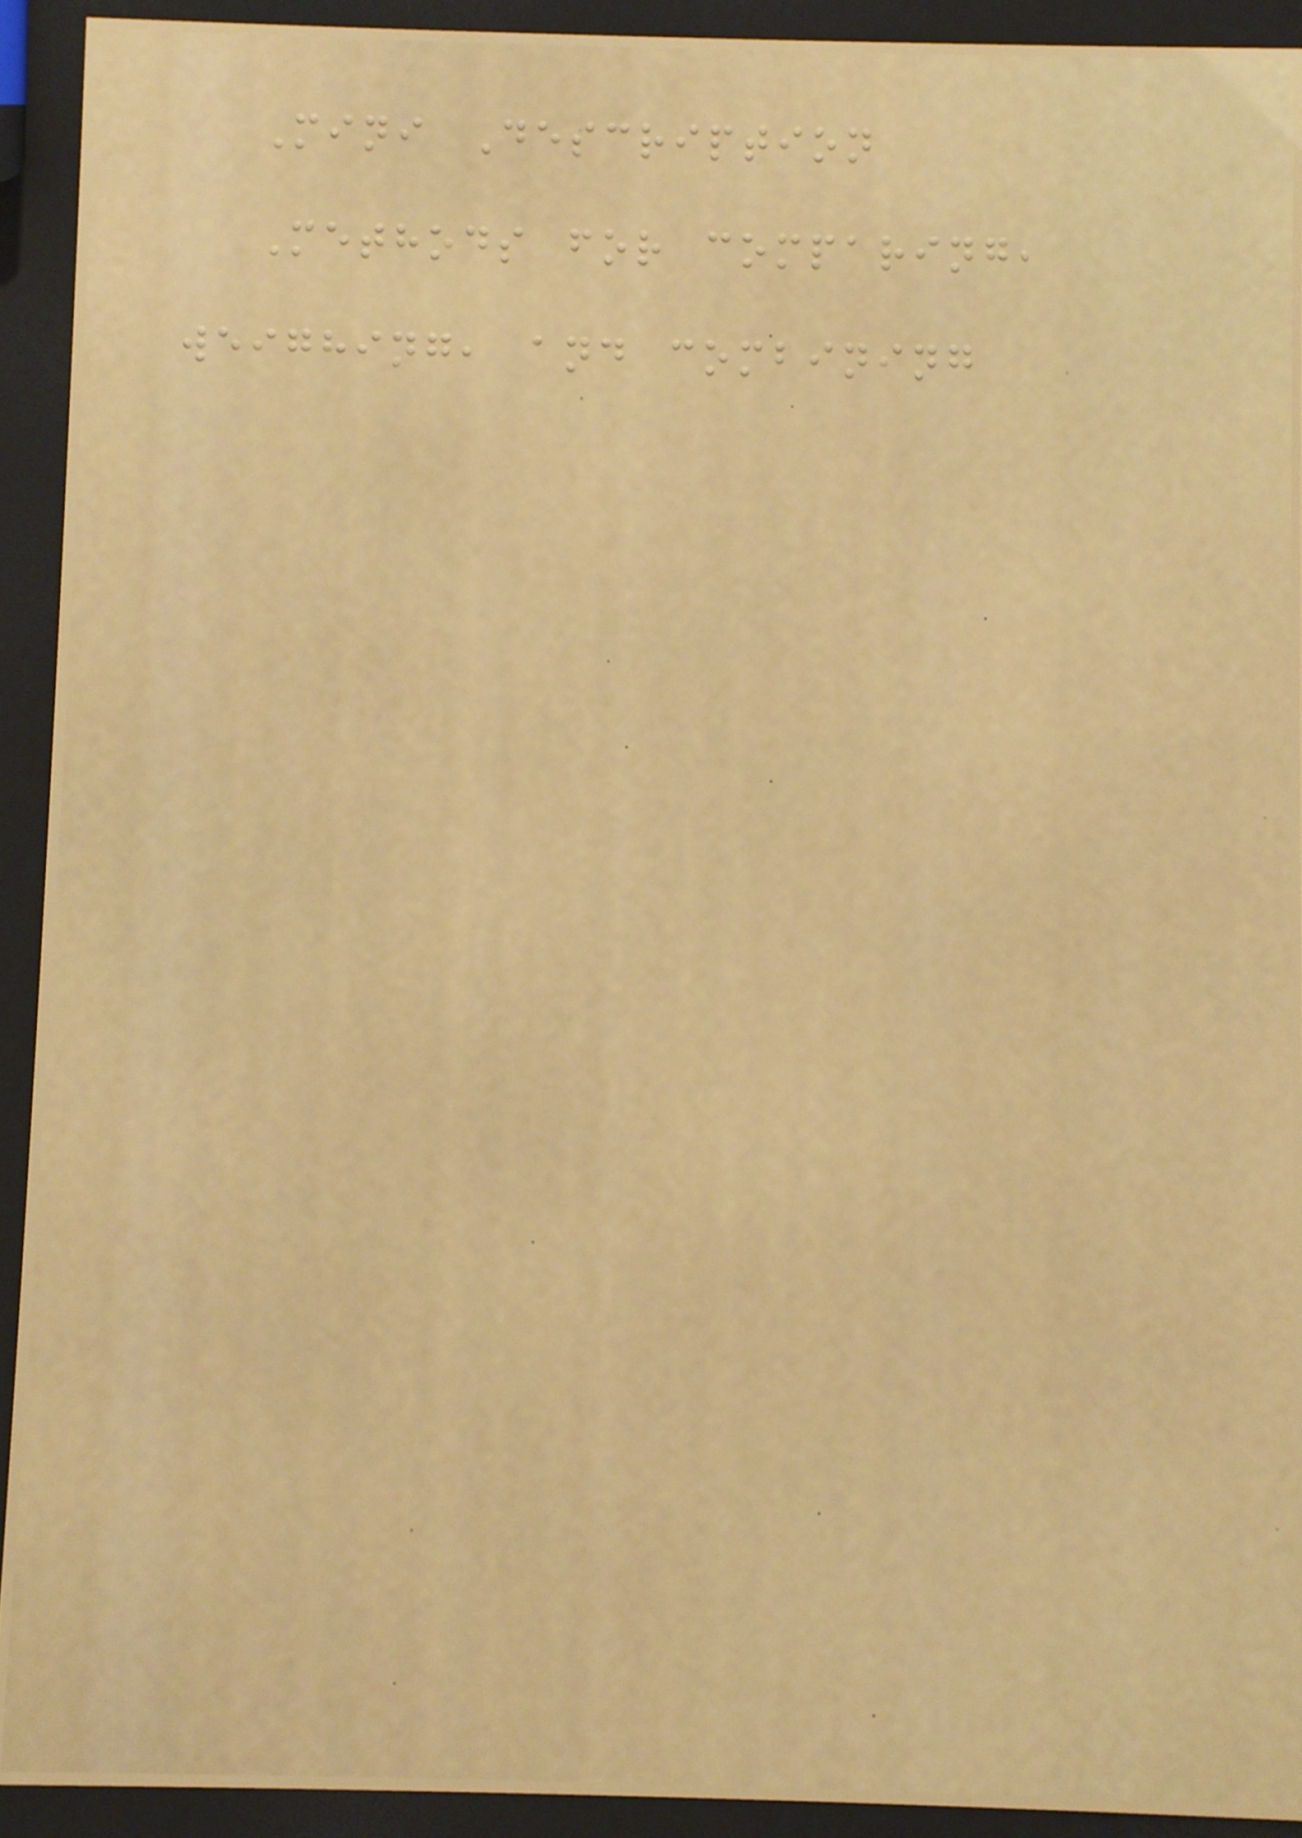Mini Description
Methods for comparing,
weighing, and combining
